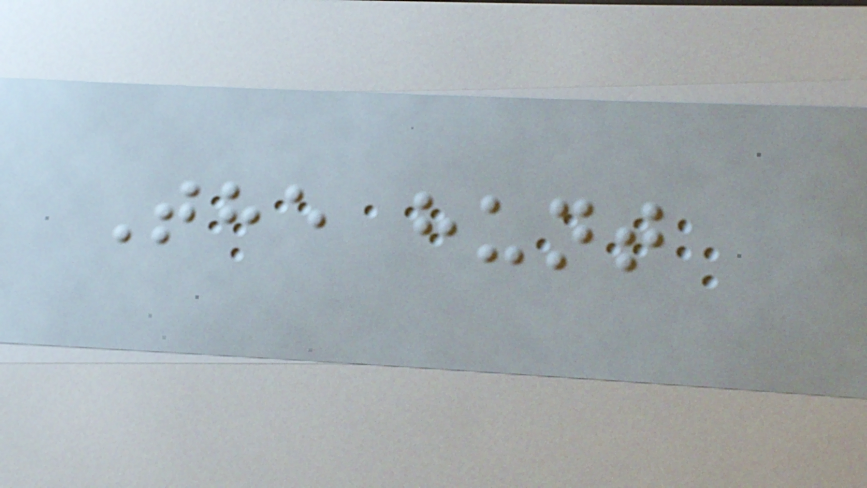The hunt
